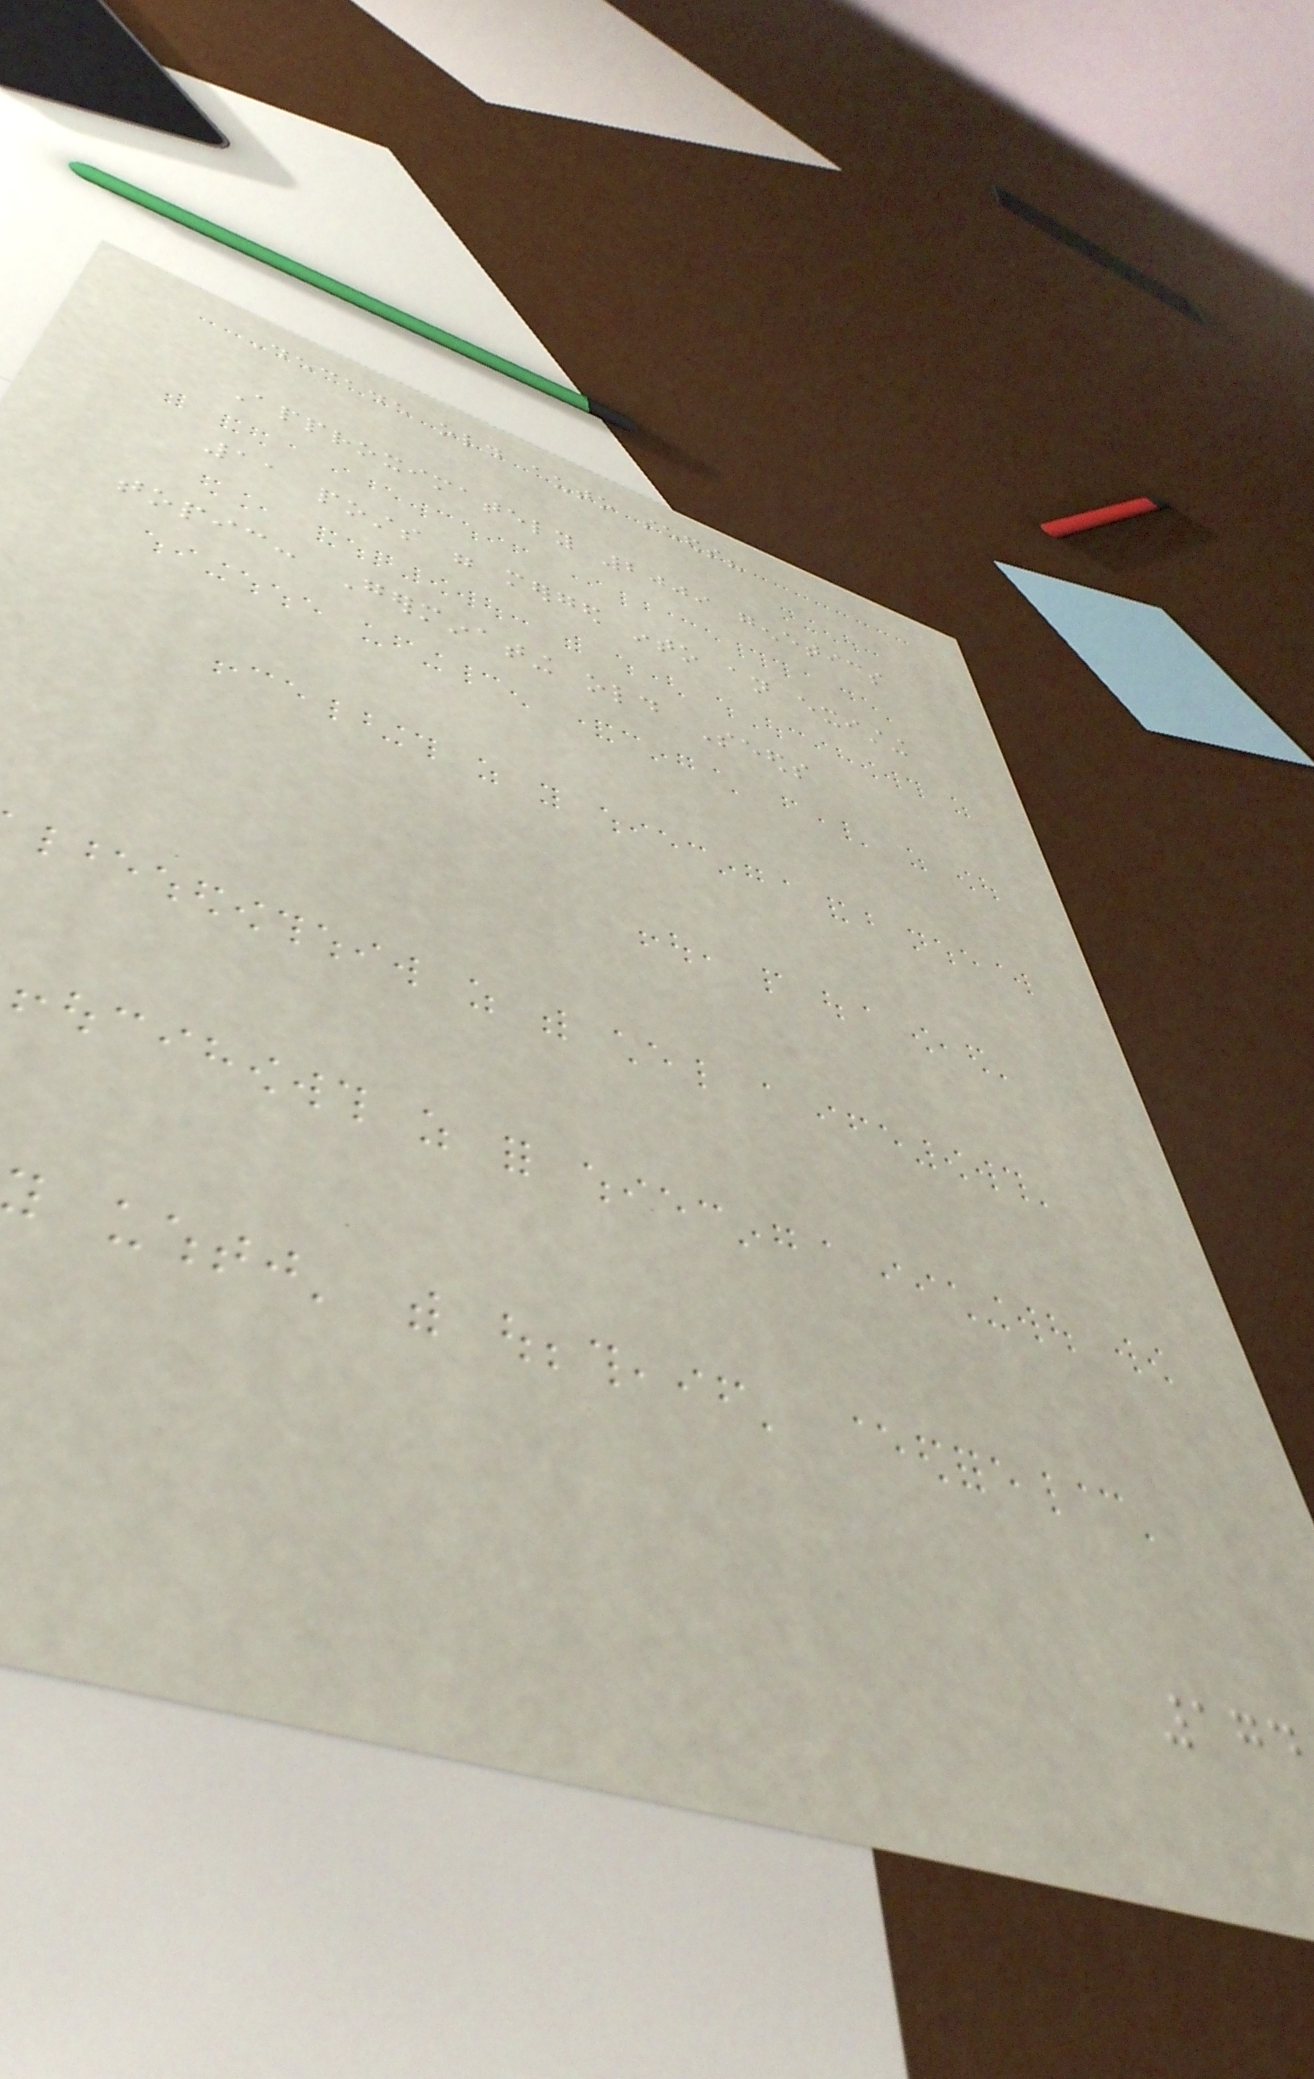Decade old auto seeds?
Approximately 2009 genetics
11 posts were merged into an existing
topic: Germinating old Seeds
174
